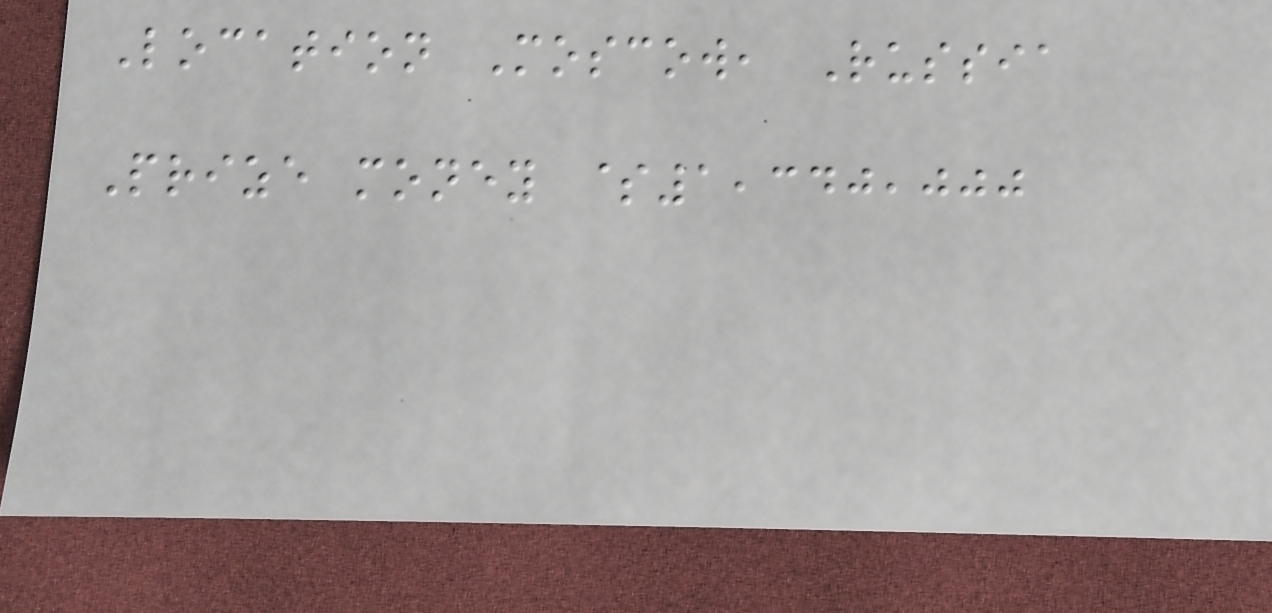Location Moscow, Russia
Prize money $1,340,000
